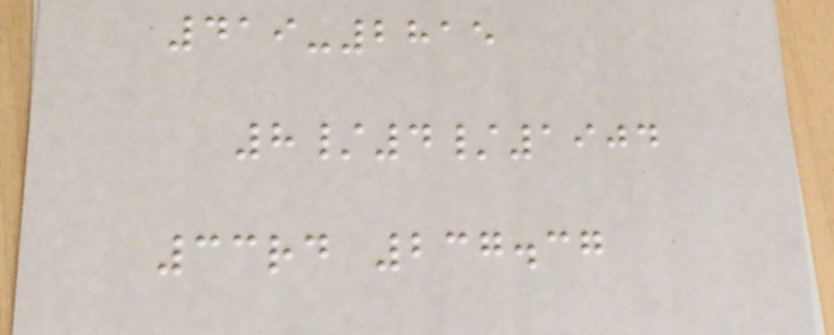419-2815
8/4/1904
33rd 237.37
